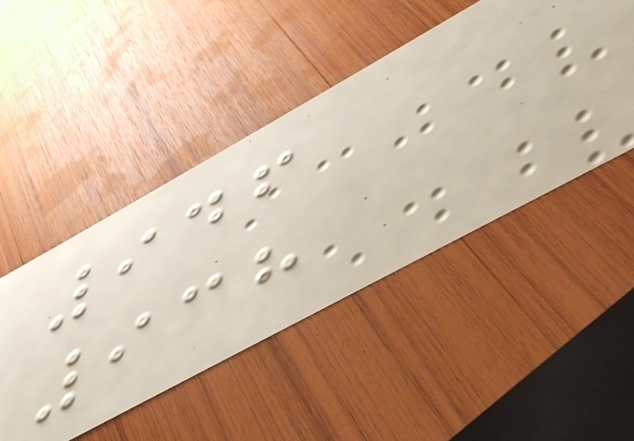946
938
